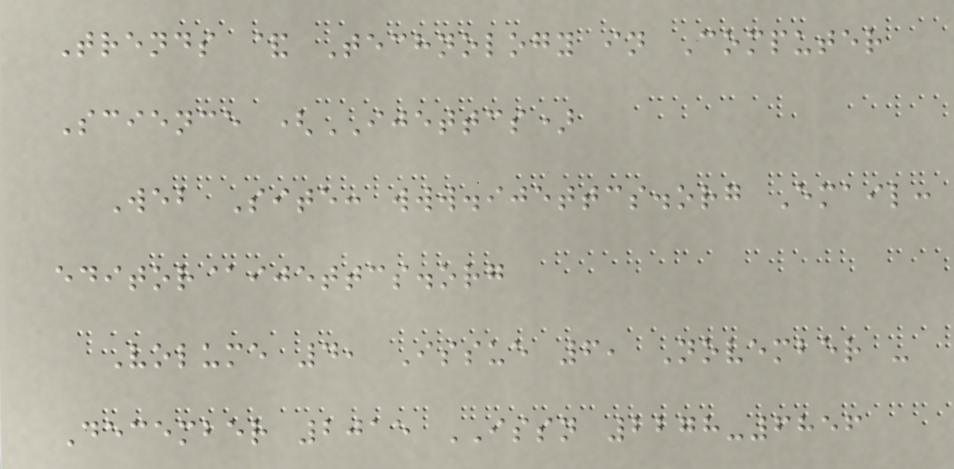Trends & Technology in Computer
Science (IJETTCS)
Web Site: www.ijettcs.org Email:
editor@ijettcs.org
Volume 4, Issue 6, November -
December 2015 ISSN 2278-6856
